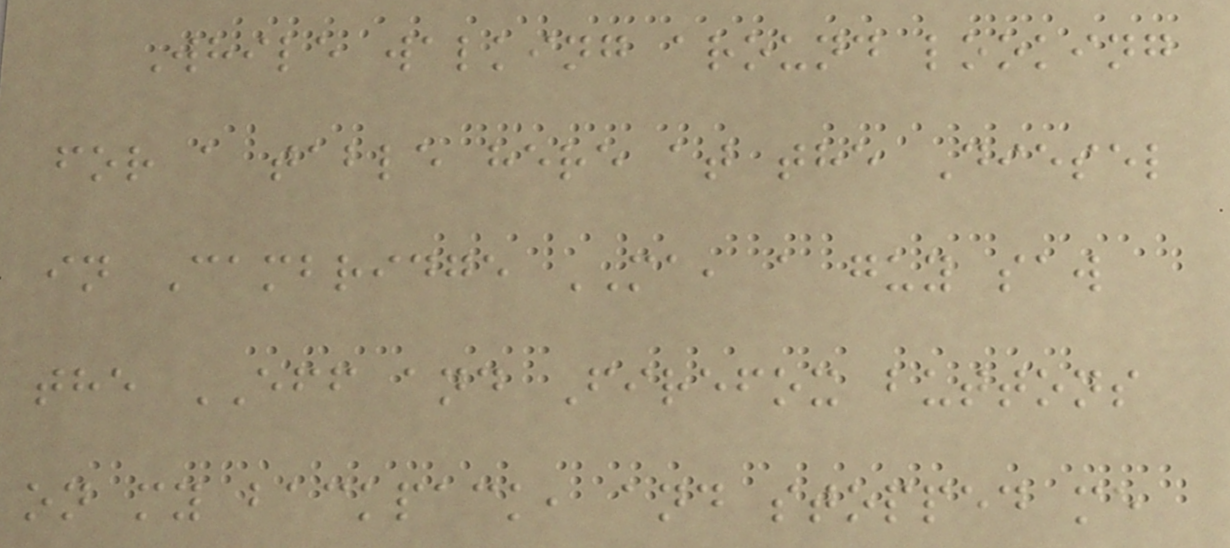While walking around looking
for a table here at the Diesel
in Cambridge MA, a guy saw
the EFF and Firefox buttons
on my backpack, and stopped me
